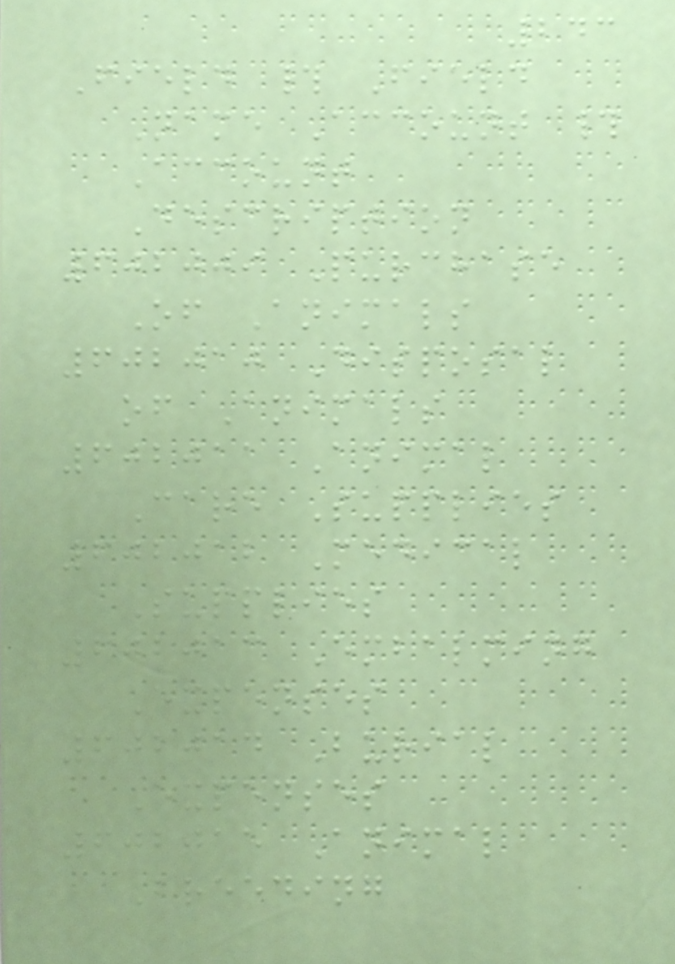243
Field # Field
Name Account #
Account
Description
602009 Purchase
Of Animals
602010 Disposal
of Animals
602011 Animal
Care Supplies
602012 Medical
Supplies
602013 Embalming
Expenses
602014 Burial
Expenses
602015 Animal
Breeding
